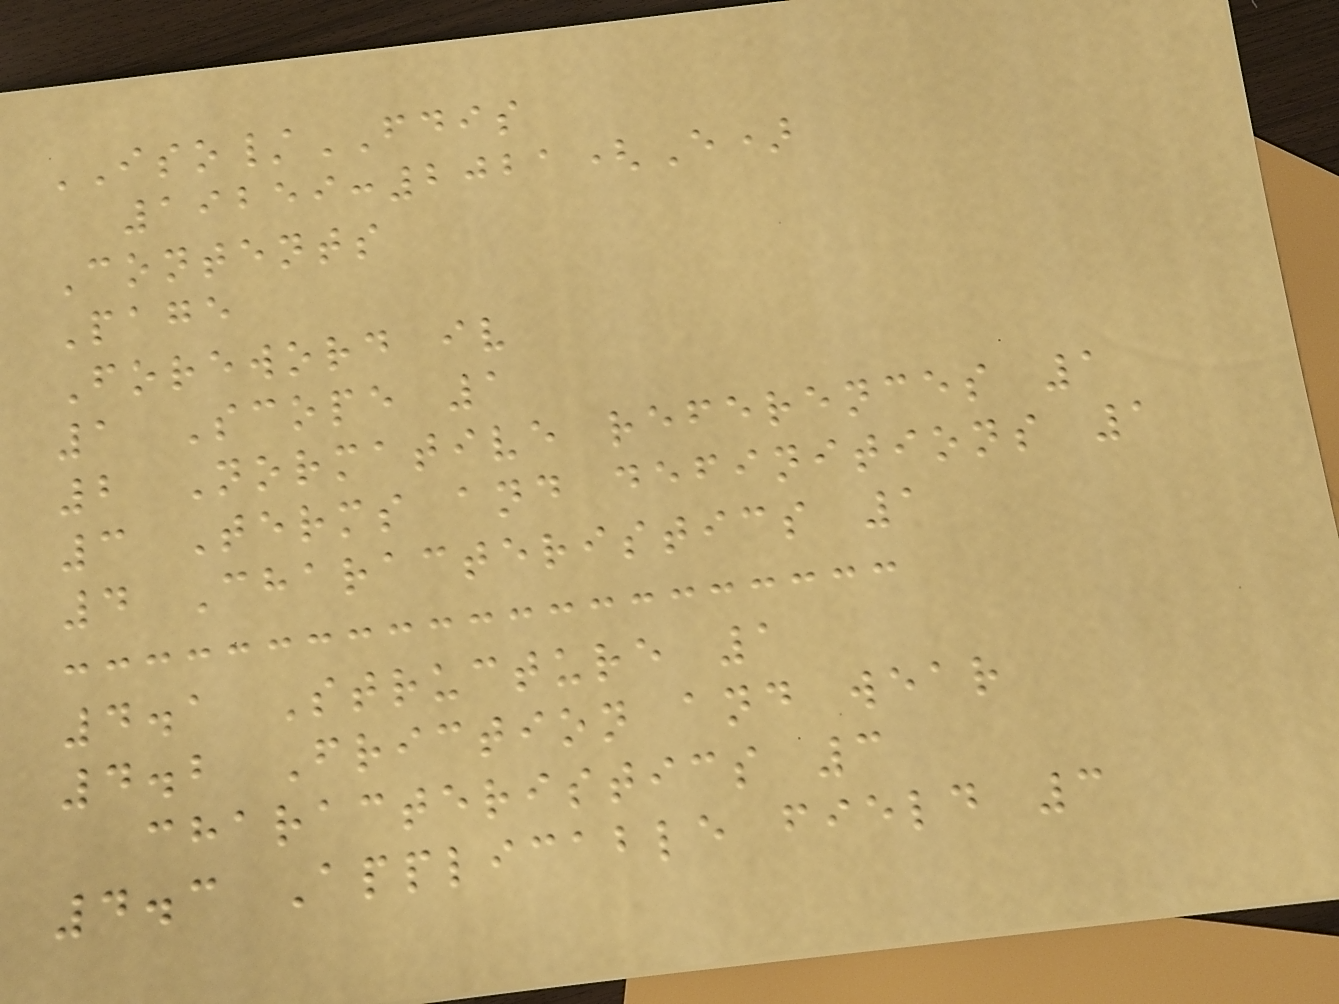ISO/FDIS
19259:2021(E)
Contents
Page
Foreword iv
1 Scope 1
2 Normative references 1
3 Terms and definitions 1
4 Characteristics 1
4.1 Structure 1
4.2 Friction and wear
characteristics 3
4.3 Applicable field 3
